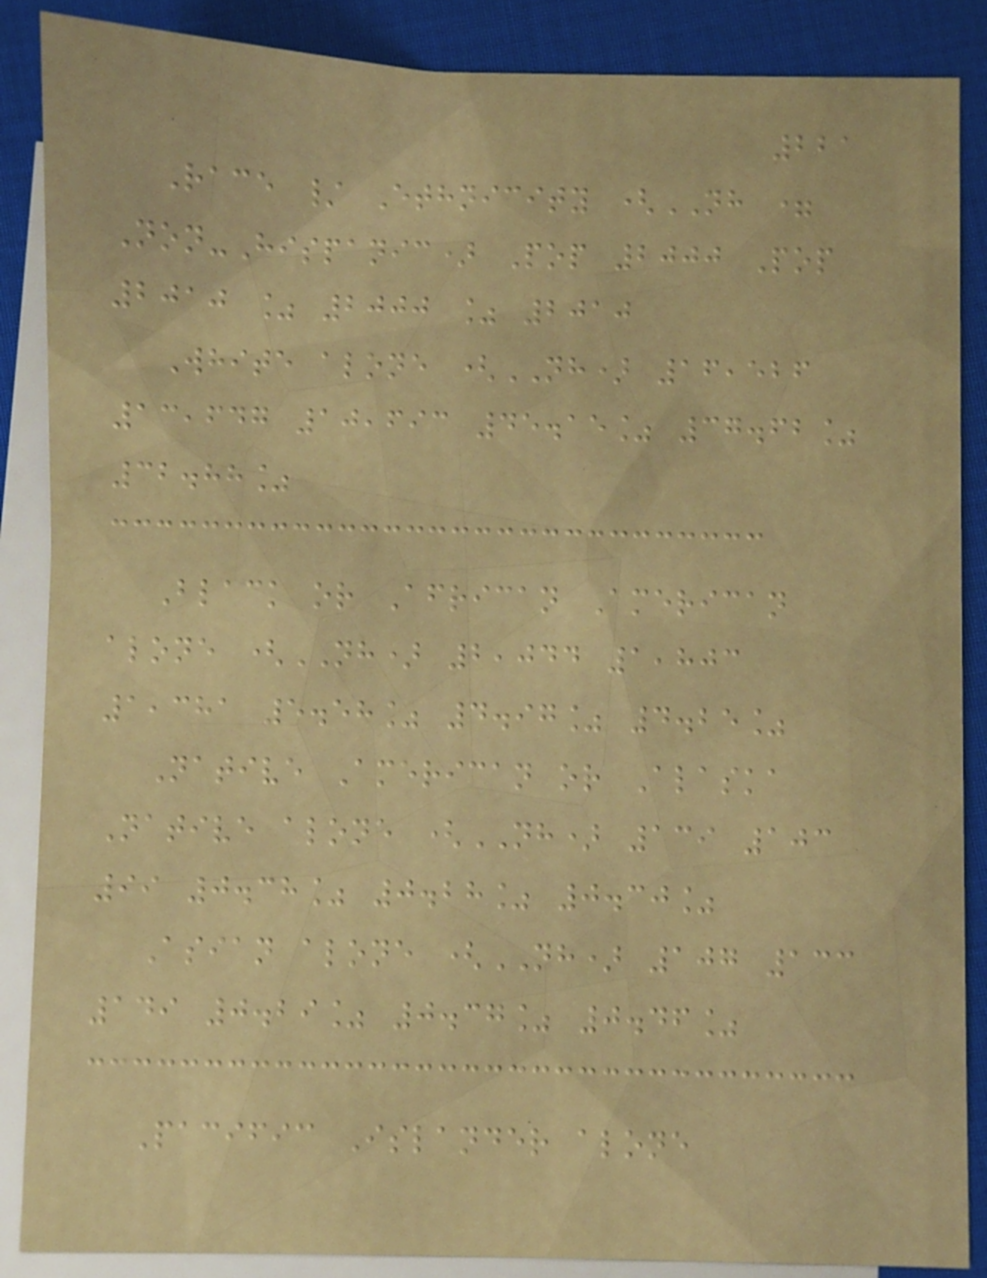221
Race / Ethnicity (NH =
Non-Hispanic) Pop 2000 Pop
2010 % 2000 % 2010
White alone (NH) 16,526
13,647 10,693 45.15% 37.62%
32.88%
Black or African American
alone (NH) 2,044 1,803
1,381 5.58% 4.97% 4.25%
Native American or Alaska
Native alone (NH) 139 103
99 0.38% 0.28% 0.30%
Asian alone (NH) 107 133
149 0.29% 0.37% 0.46%
Pacific Islander alone
